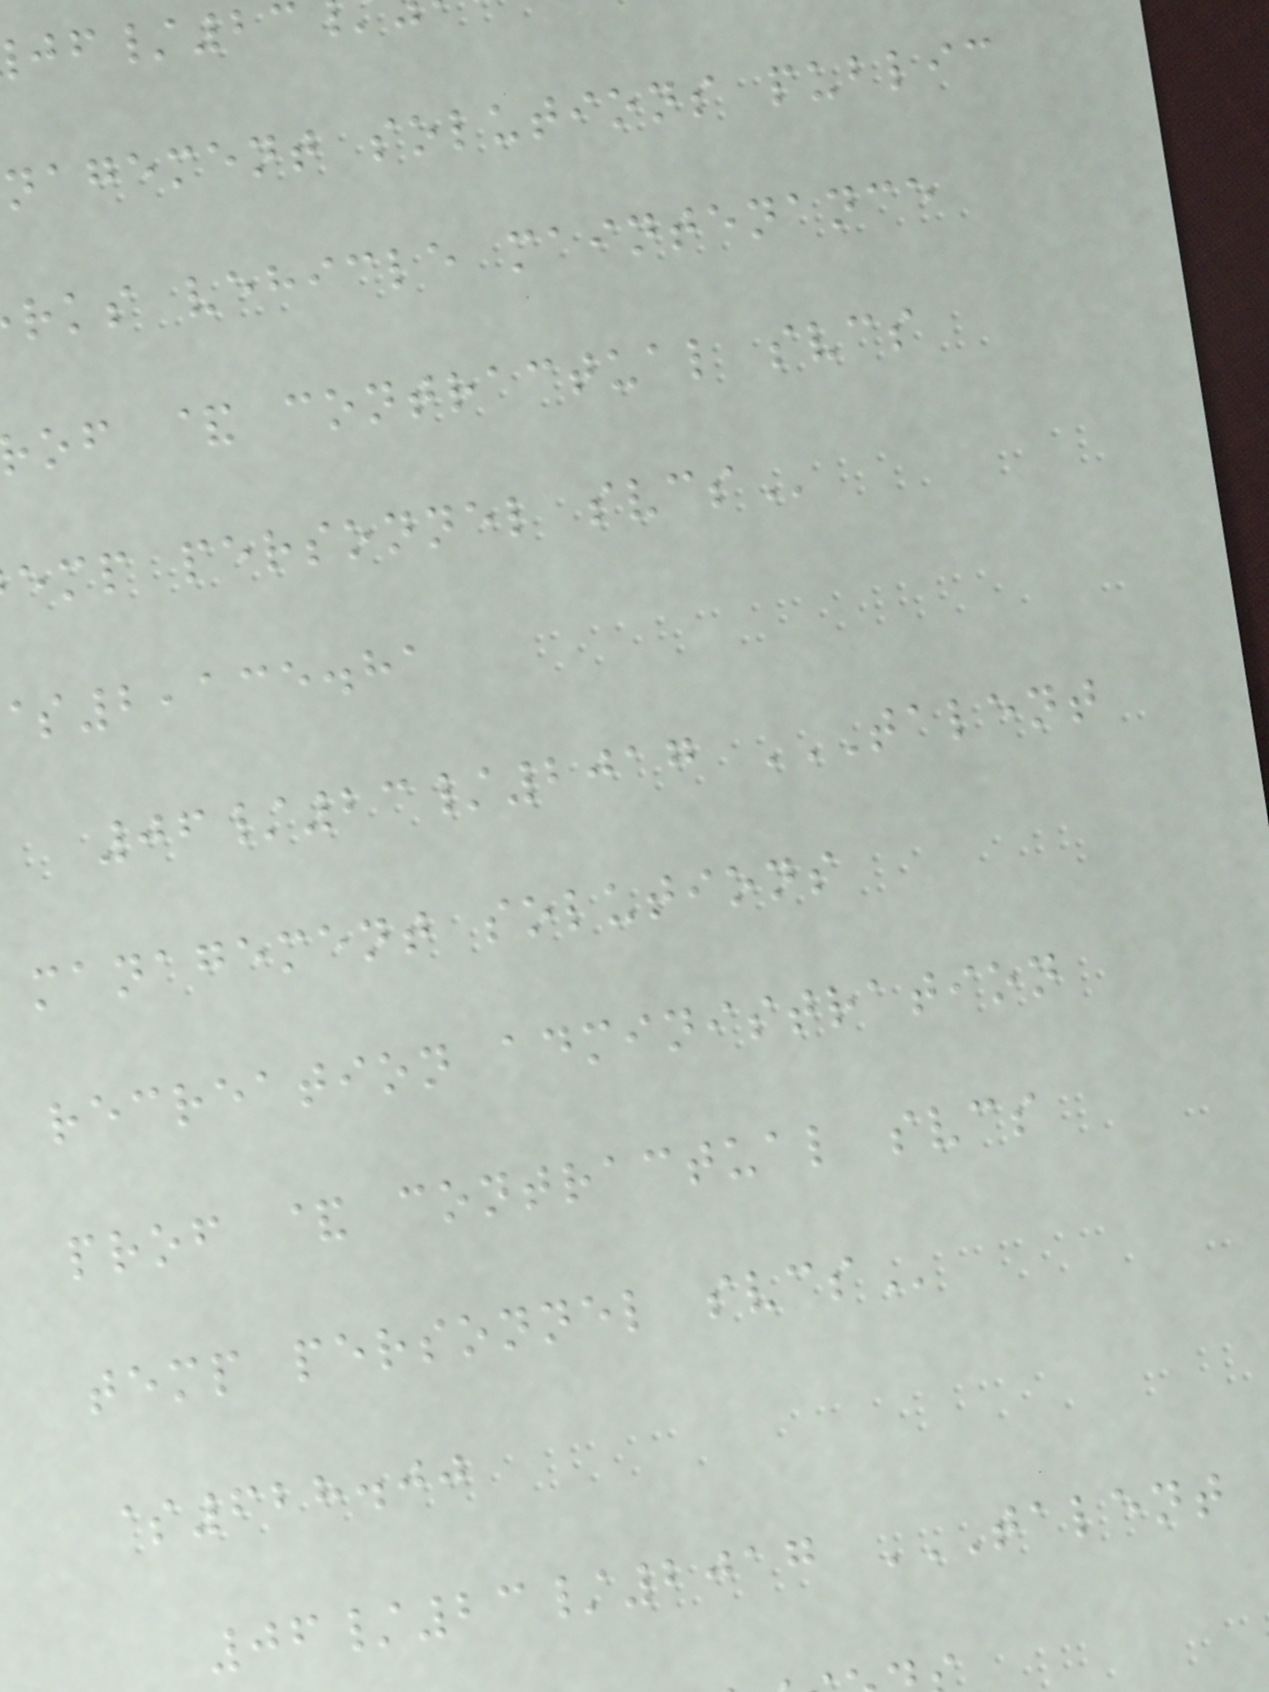nagement solutions public
rks vehicle maintenance
of & contractual svcs
emp personnel
2,135.81
06/23/2017 TALENT
management solutions
recreation administration
prof & contractual svcs
temp personnel
$628.00
06/23/2017 TALENT
